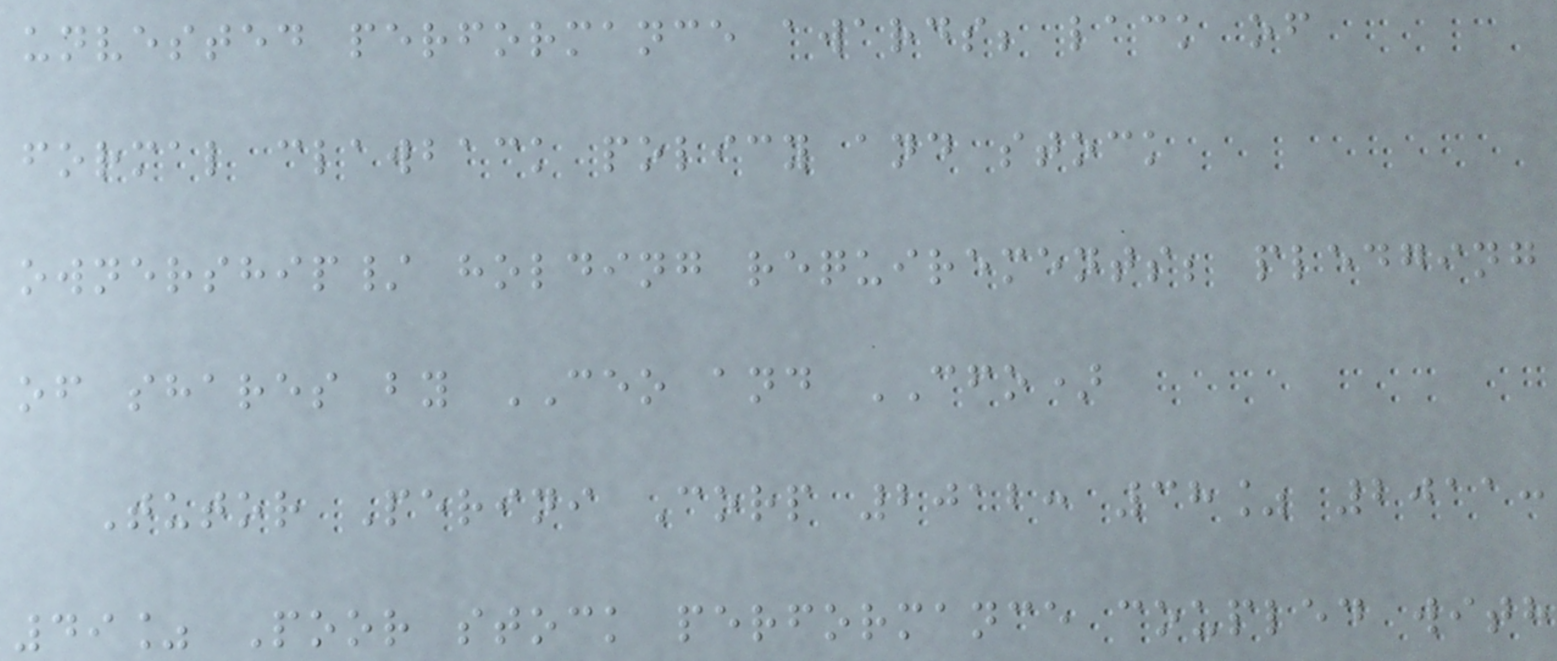unvested performance awards; lack of
formal clawback policy and stock
ownership/ holding requirements; pledging
of shares by CEO and CFO)
Tutor Perini Corp 2012: 38% 2011:
49% Poor stock performance coupled with
